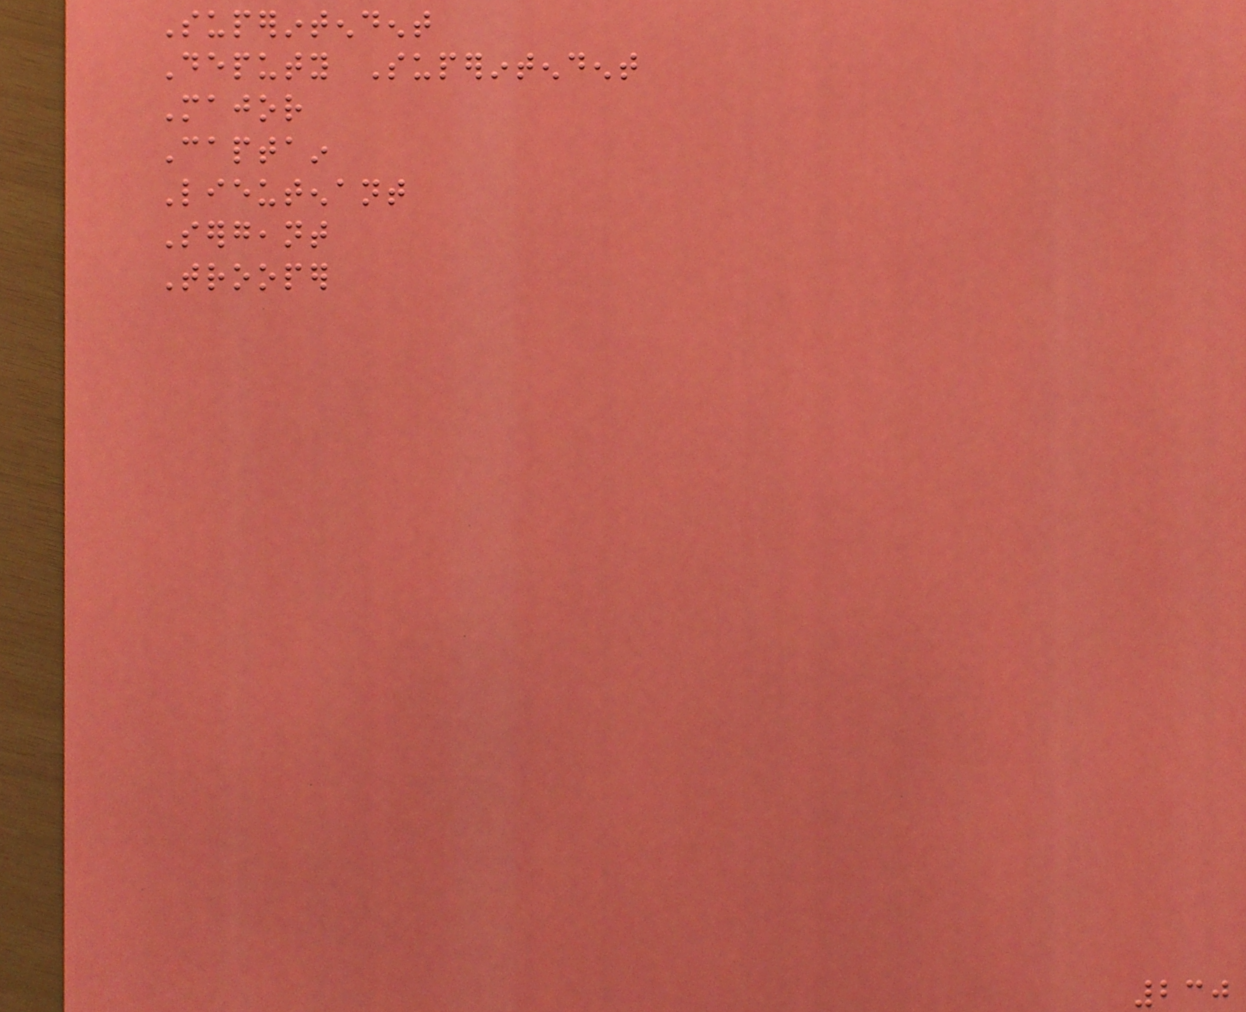Superintendent
Deputy Superintendent
Major
Captain
Lieutenant
Sergeant
Trooper
230
